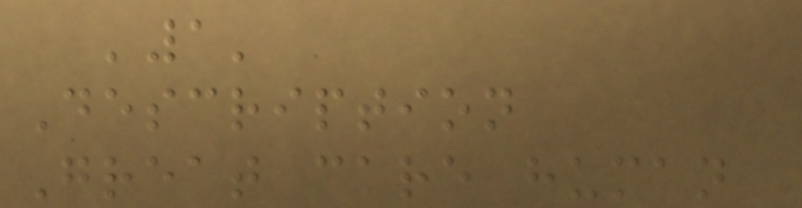'1'
Description
Great care human
